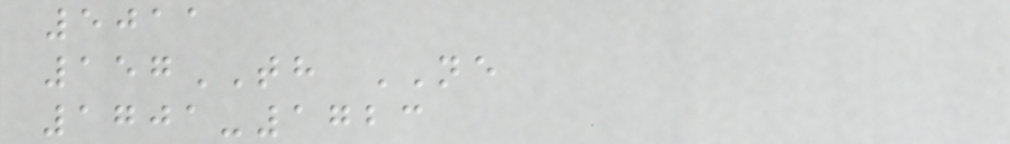5011
157TH NE
1701-1723
